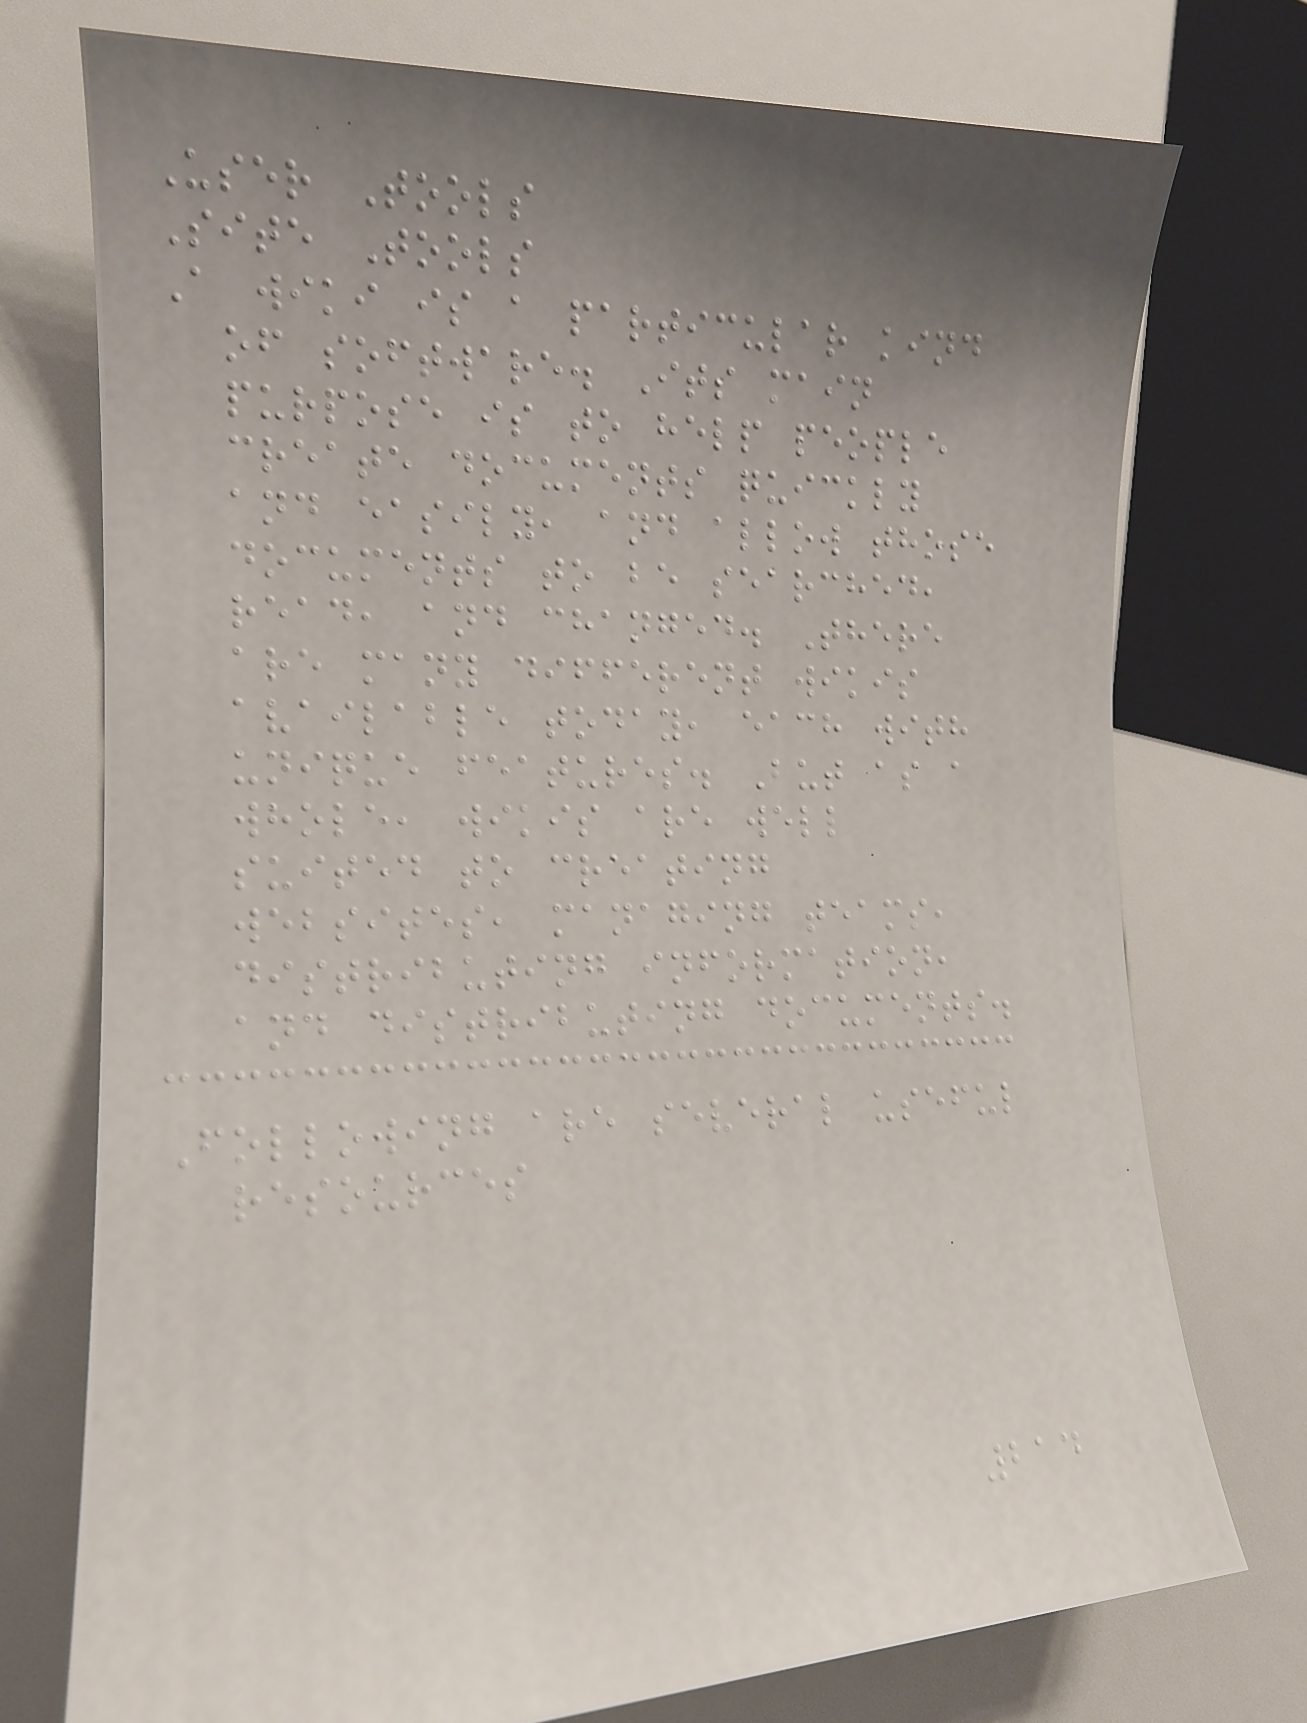User Tools
Site Tools
A wiki is a particular kind
of software. Its main
purpose is to help people
create documents quickly
and easily, and allow those
documents to be searched,
read, and changed. There
are many different wikis
available today, each with
unique features. But as a
whole, wikis are well
suited to creating
websites, managing teams,
distributing information,
and distributing documents.
Following are several useful
resources
214
